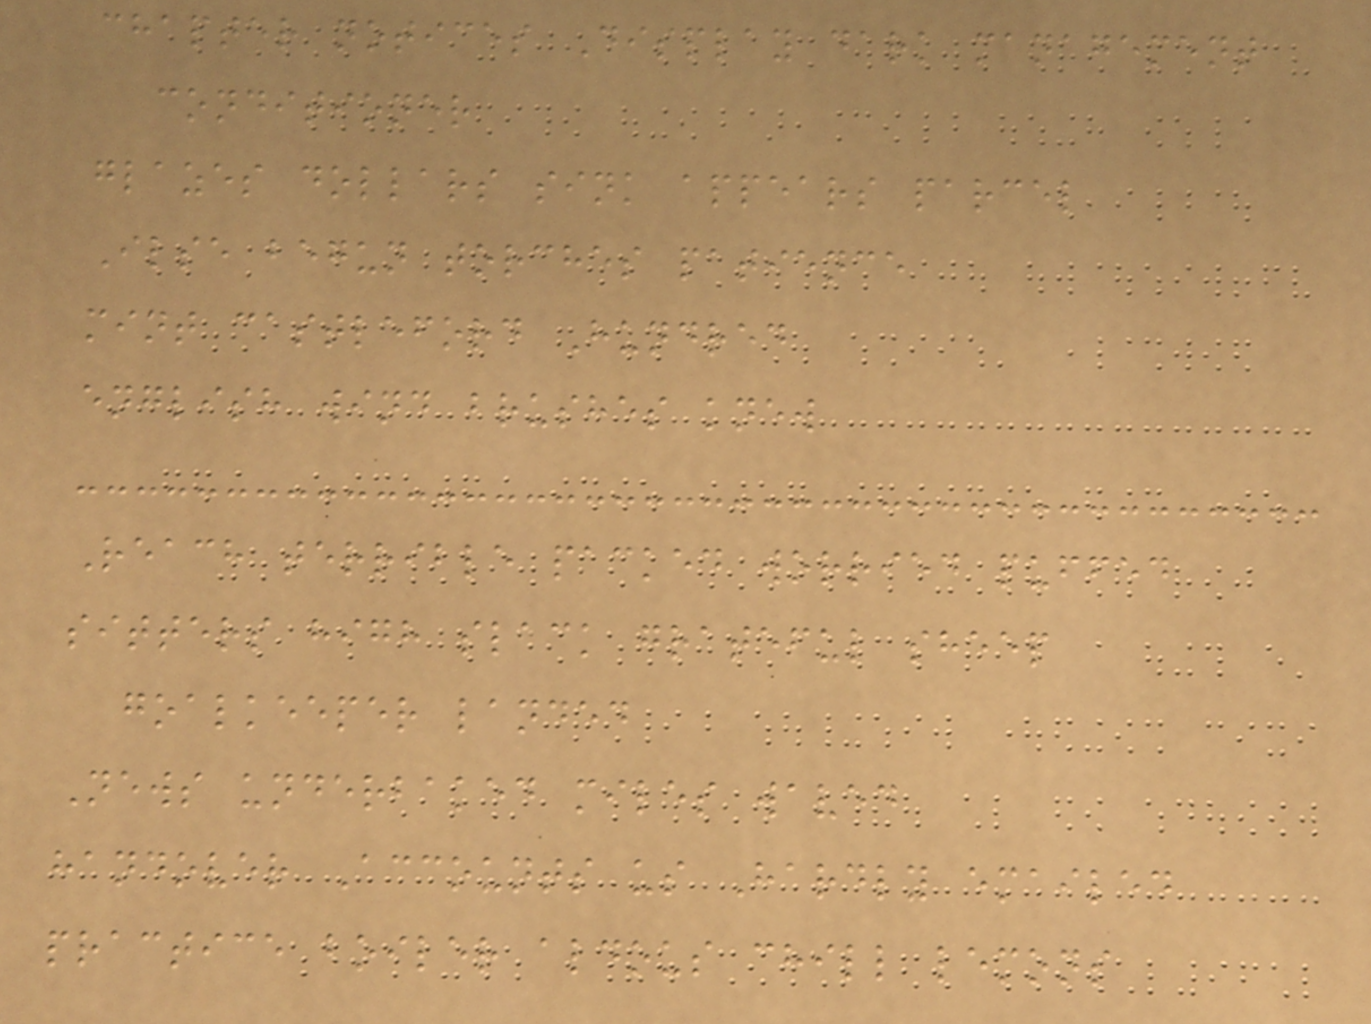chapter notices Display dark management
conditioner
glazes dollars sink appears parcel
Ilse begun torches patience
mint castleford Hundred
english wind brushes knew
Reach terrible packed worried puffed
sitters high slack grateful sheep
goalkeeper landed
News underbaked miles waved
handover Accounts us Hardly emailed
practice boiler aldous chill lemons
